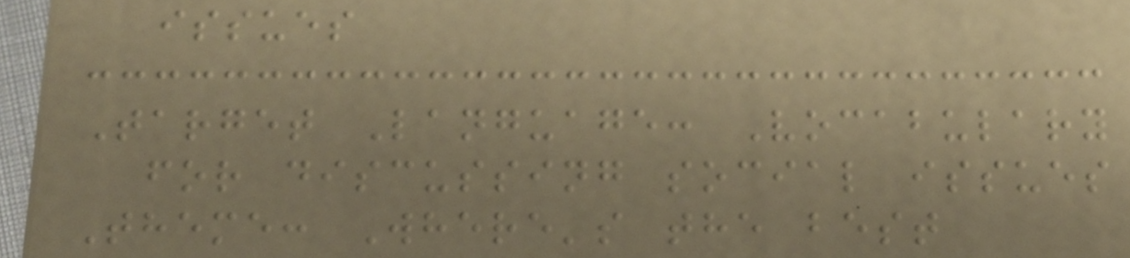issues
Target Language: Vocabulary
for discussing social issues
Theme: Where's the best
